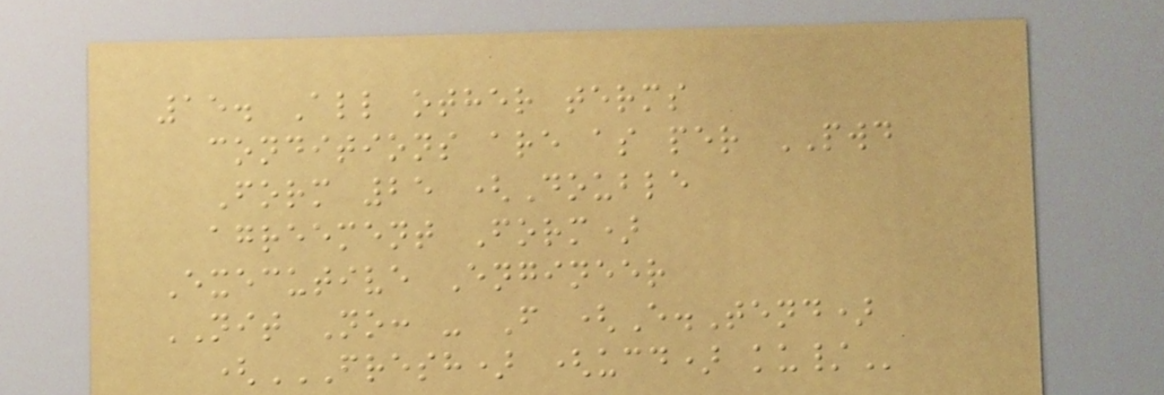15. All other terms
conditions are as per PWD
Form 25 (Double
agreement Form)
Executive Engineer
NIT No: - F (E.Tend)
(FRESH) (UCD) KU/
